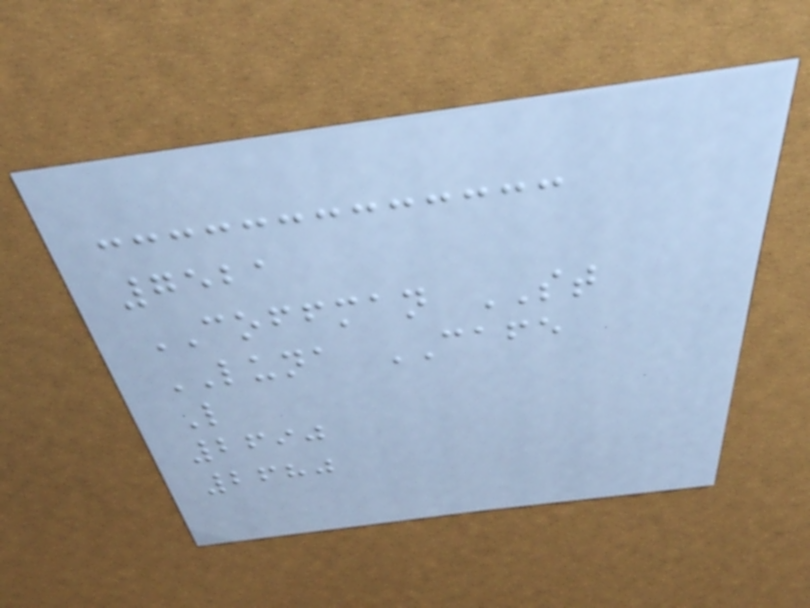7521
COFFMAN ST
LUNA CAFE
L
2690
2680
